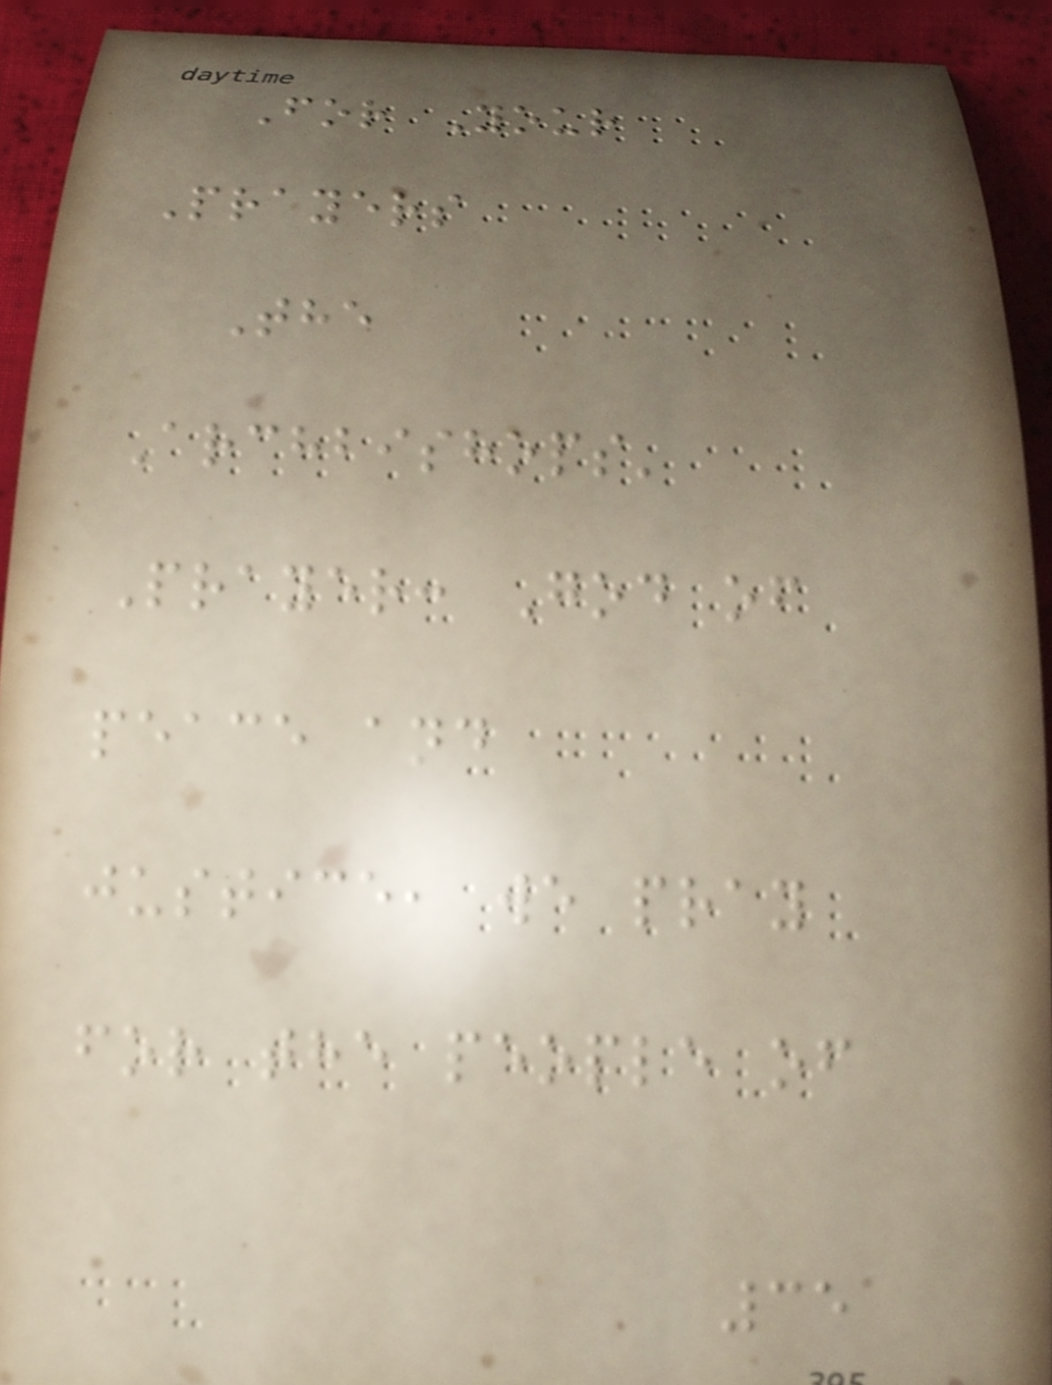For Your
Prayers
The
Archbishops'
Prayer: God of
peace and
justice, we pray
for the people of
35
